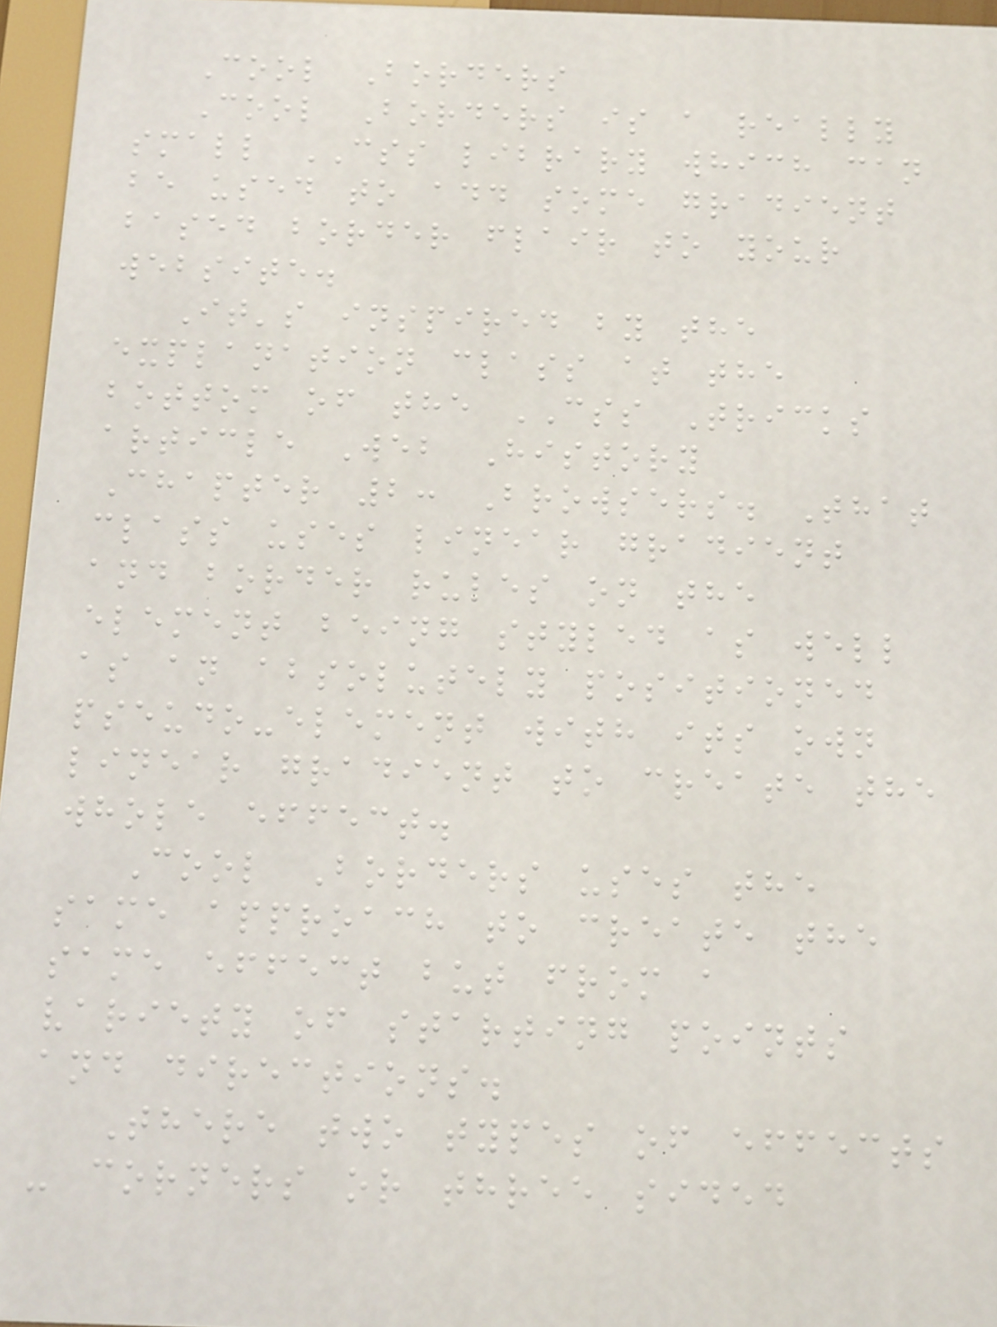Cool Borders
Cool Borders is a really
small CSS library which can
be used to add some gradient
based border flair to your
website.
It's inspired by the
explanation class at the
bottom of the CSS Tricks
article Web History
Chapter 2: Browsers. That
class uses linear gradient
and border rules on the
element being styled as well
as an absolutely positioned
pseudo-element with its own
linear gradient to create the
whole effect.
Cool Borders uses the
same approach to create the
same effect but from a
variety of starting points
and directions.
There two types of effects
- corners or three sided
